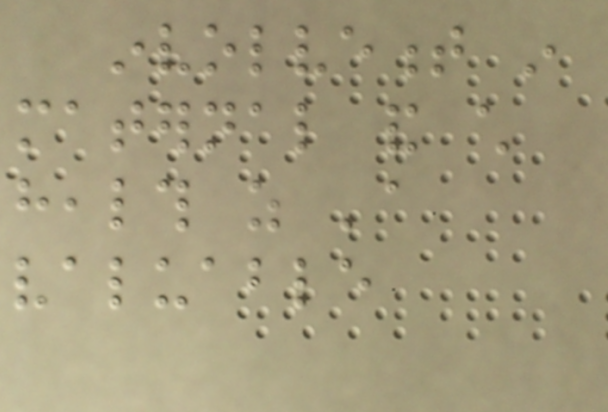involvement in
maternal and child
health as 'a
valuable
